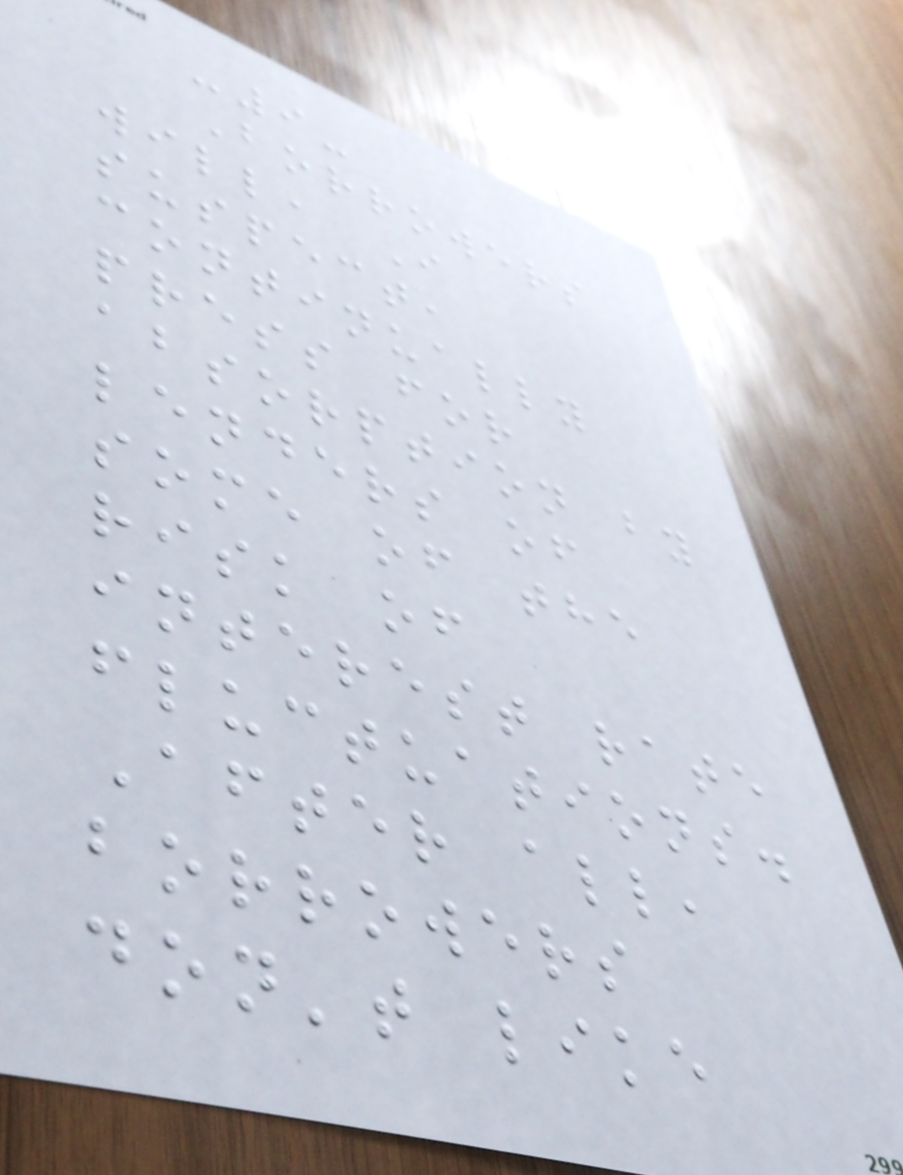-9-
Borrowers
will, I
suspect,
continually
press for
absorption by
lenders of
some of the
risk of
interest rate
fluctuations.
After all,
borrowers
don't like
